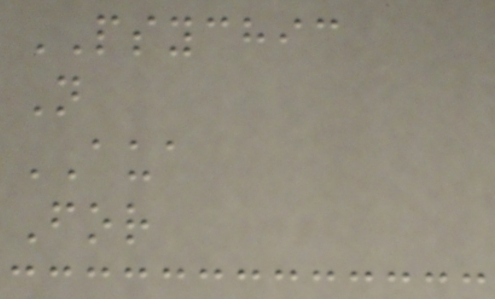PSYCHIC
N
AUA
For
